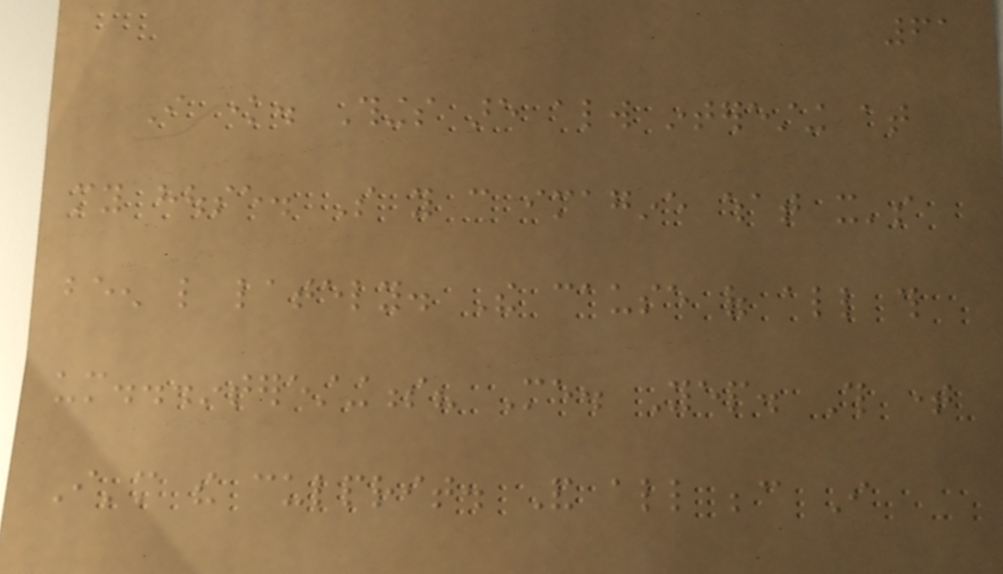61
I know. Things are always interesting at
my house. So you can imagine what it's
been like lately. The cause of all this
um...interestingness? Me. Yep. This time
I'm the culprit. And all because I
